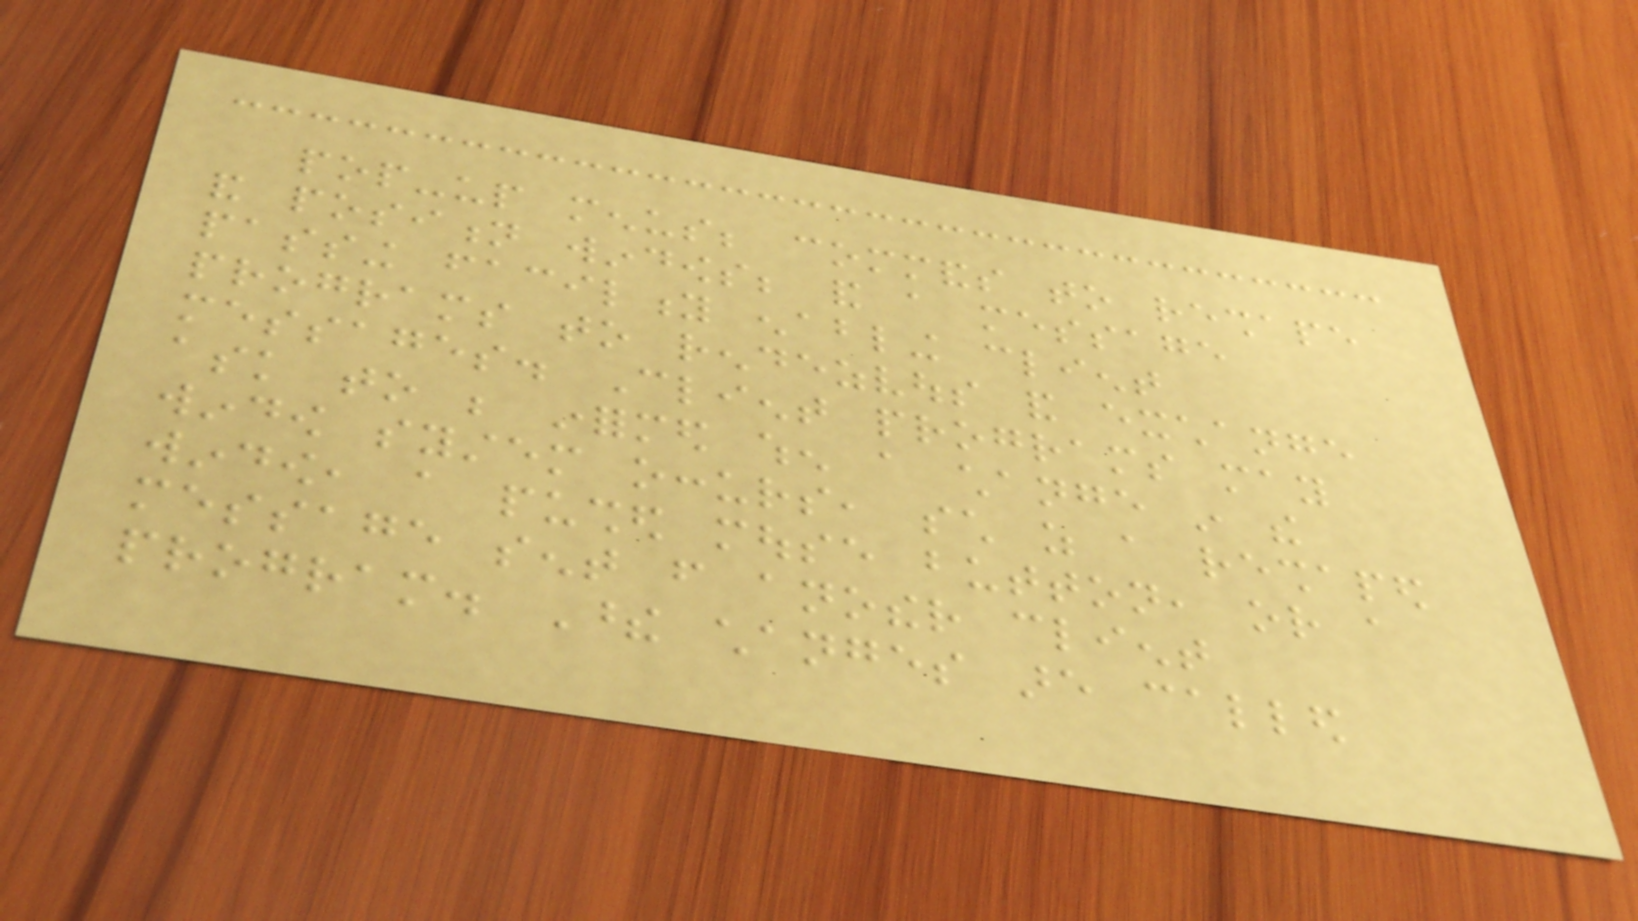pop-up menus; commands to reshape
and position windows; and a message
passing facility enabling client
programs to rendezvous and exchange
messages. Client programs may
ask to be informed when a change in the
window system occurs, such as a reshaped
window, a pushed mouse button, or a
message sent from another client
program. These changes are called
